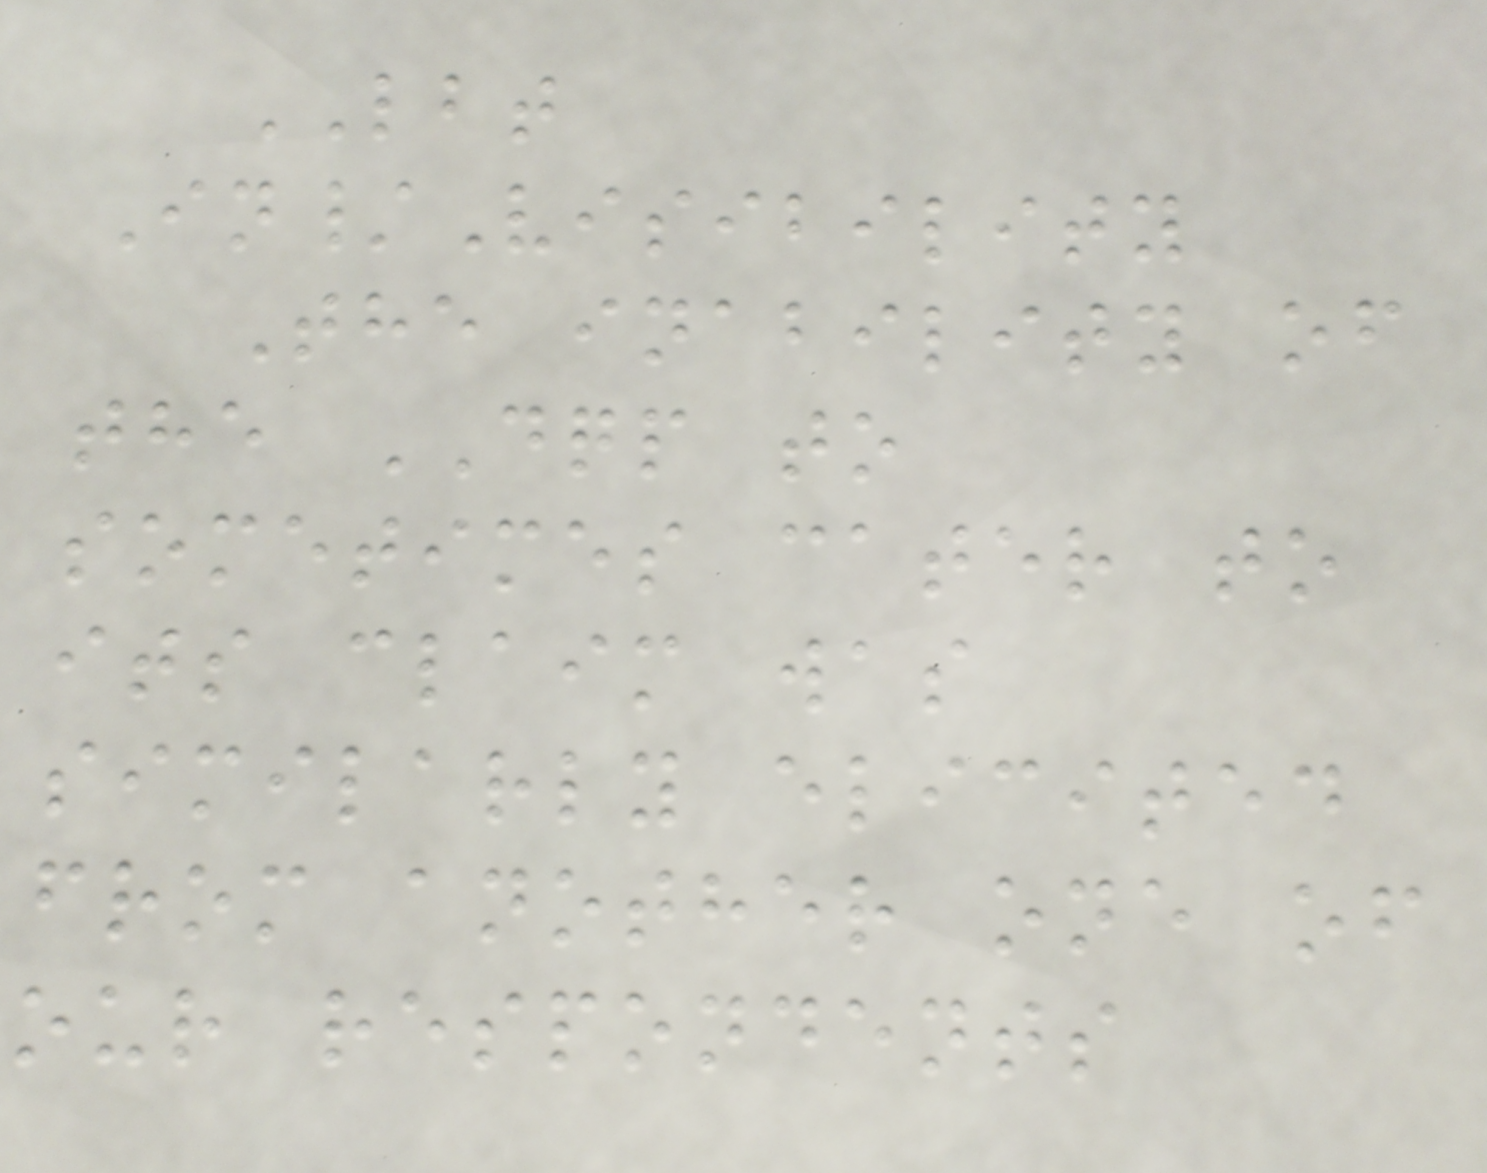LBT
In/Visibility
The inability of
the DQP to
sometimes cater to
its claim was
similarly elicited
from another one of
our respondents
